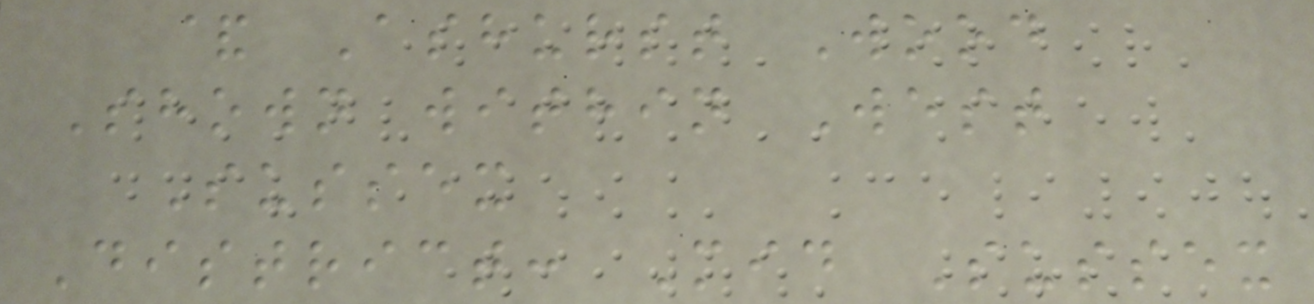& Ashurst Wood
Shown within West
Sussex
District: Mid Sussex
